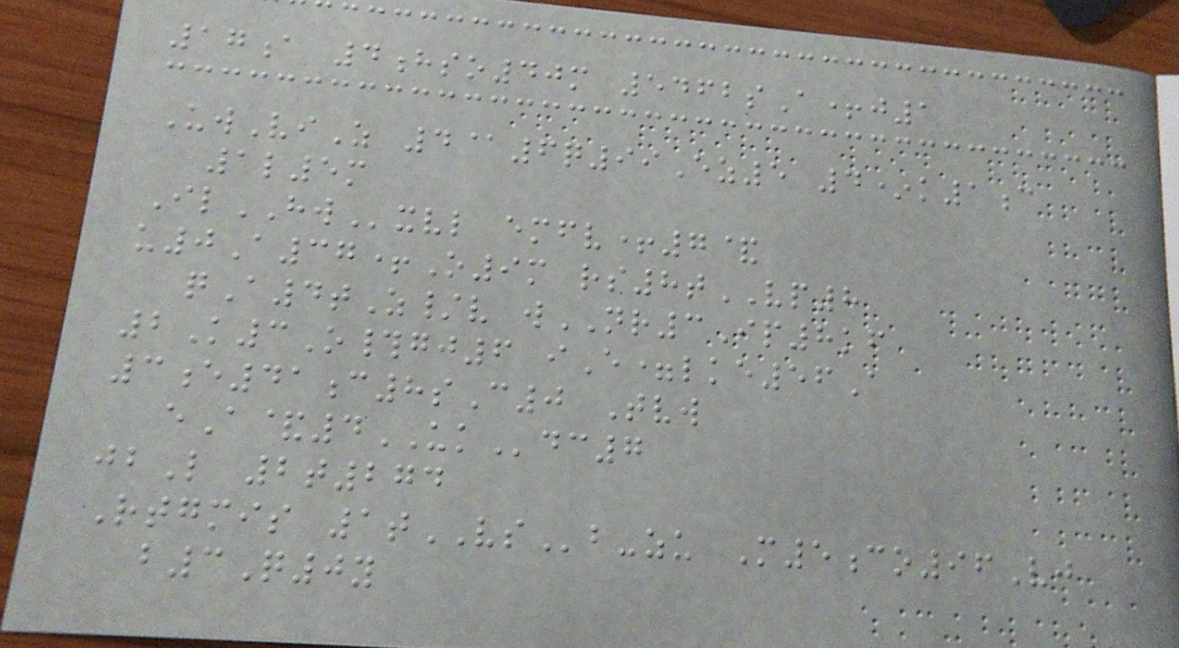17a 4hso40m 5462sA+j1
UwViZ 4@6q99Ez5 4*k1c
1l5m
IlHWxvl emfv+7&
u0A37+O9m rs8tVP8
qA4tZ/v wNR3Ip8kf
2K3O#gj6 iE=lke56A
3e41c8sC0 Tvw
eA&4UKdc7
jbL 2t274
Rtgmis 1tVSb-zu M5co96Vj
b3Q0y
